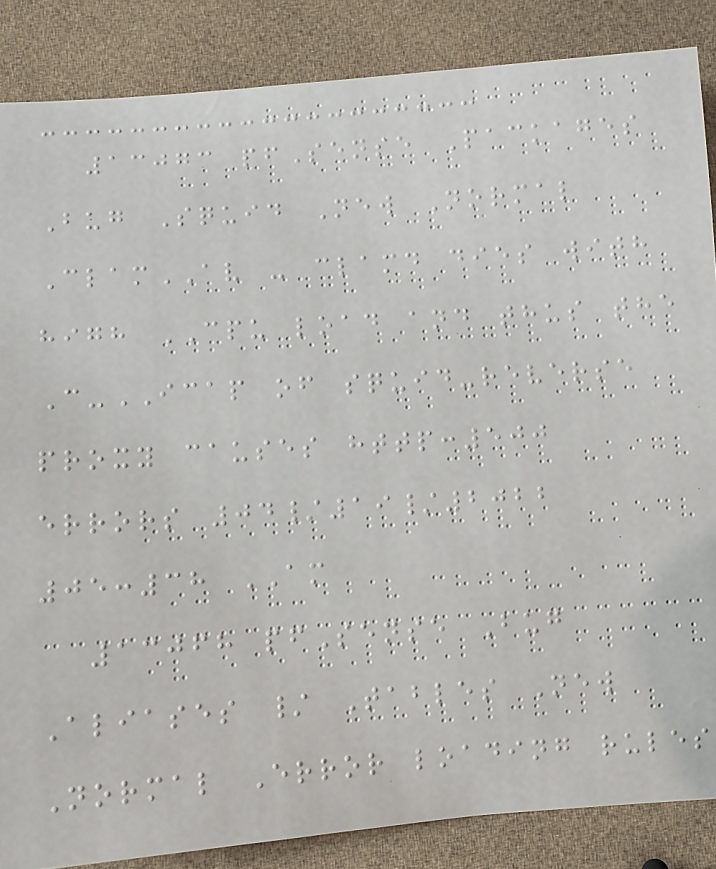13073 pfSense Packages
Bug Squid New Normal
ClamAV - clamd dies with
high CPU load and thus the
C-ICAP of squid-reverse
proxy causes http:500
errors 04/19/2022
05:38 AM
13068 pfSense Bug
Aliases / Tables New
Normal Error loading rules
